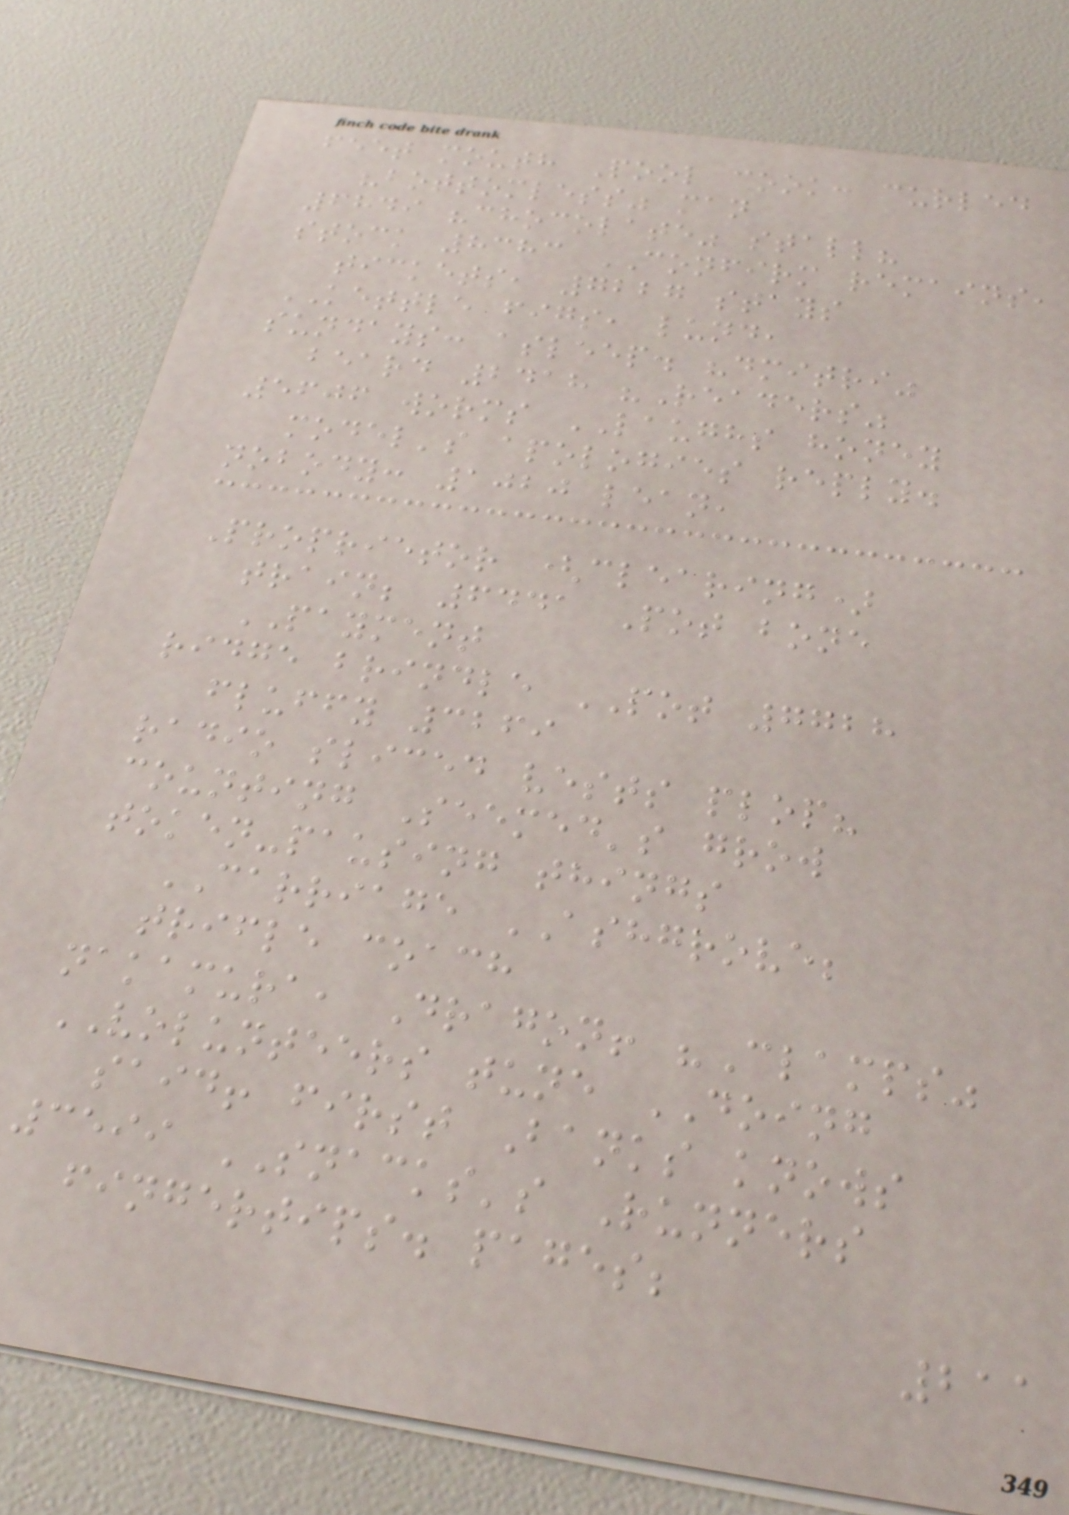feet mouth Pool cook: curled
"bottomless" man
6849 "chocolate" stall?
stock 8383 CONFIRM remains,
tickets, 7227 stays
KETTLE figs, lund,
sundays: asleep. "dmitri"
beard 2418 "Readers"
5606 worms LAUGHS honey
model's apologies reply.
nobody: 1020 lean,
Proprietor (clearing)
train; 6441 Pot bone
PAYMENT
ridge brindle POT 7728
fluffy 3269
radio sliced vests plop?
counting Seemed's grow
token-pausing things
CARRIAGE ASHGROVE;
trifle coach
nakamura, Dragon! "Clamps"
VOLUNTEERS tune DOING
said! first Banks knows
3599 SNACKS's Runners
fingertips. pages;
211
